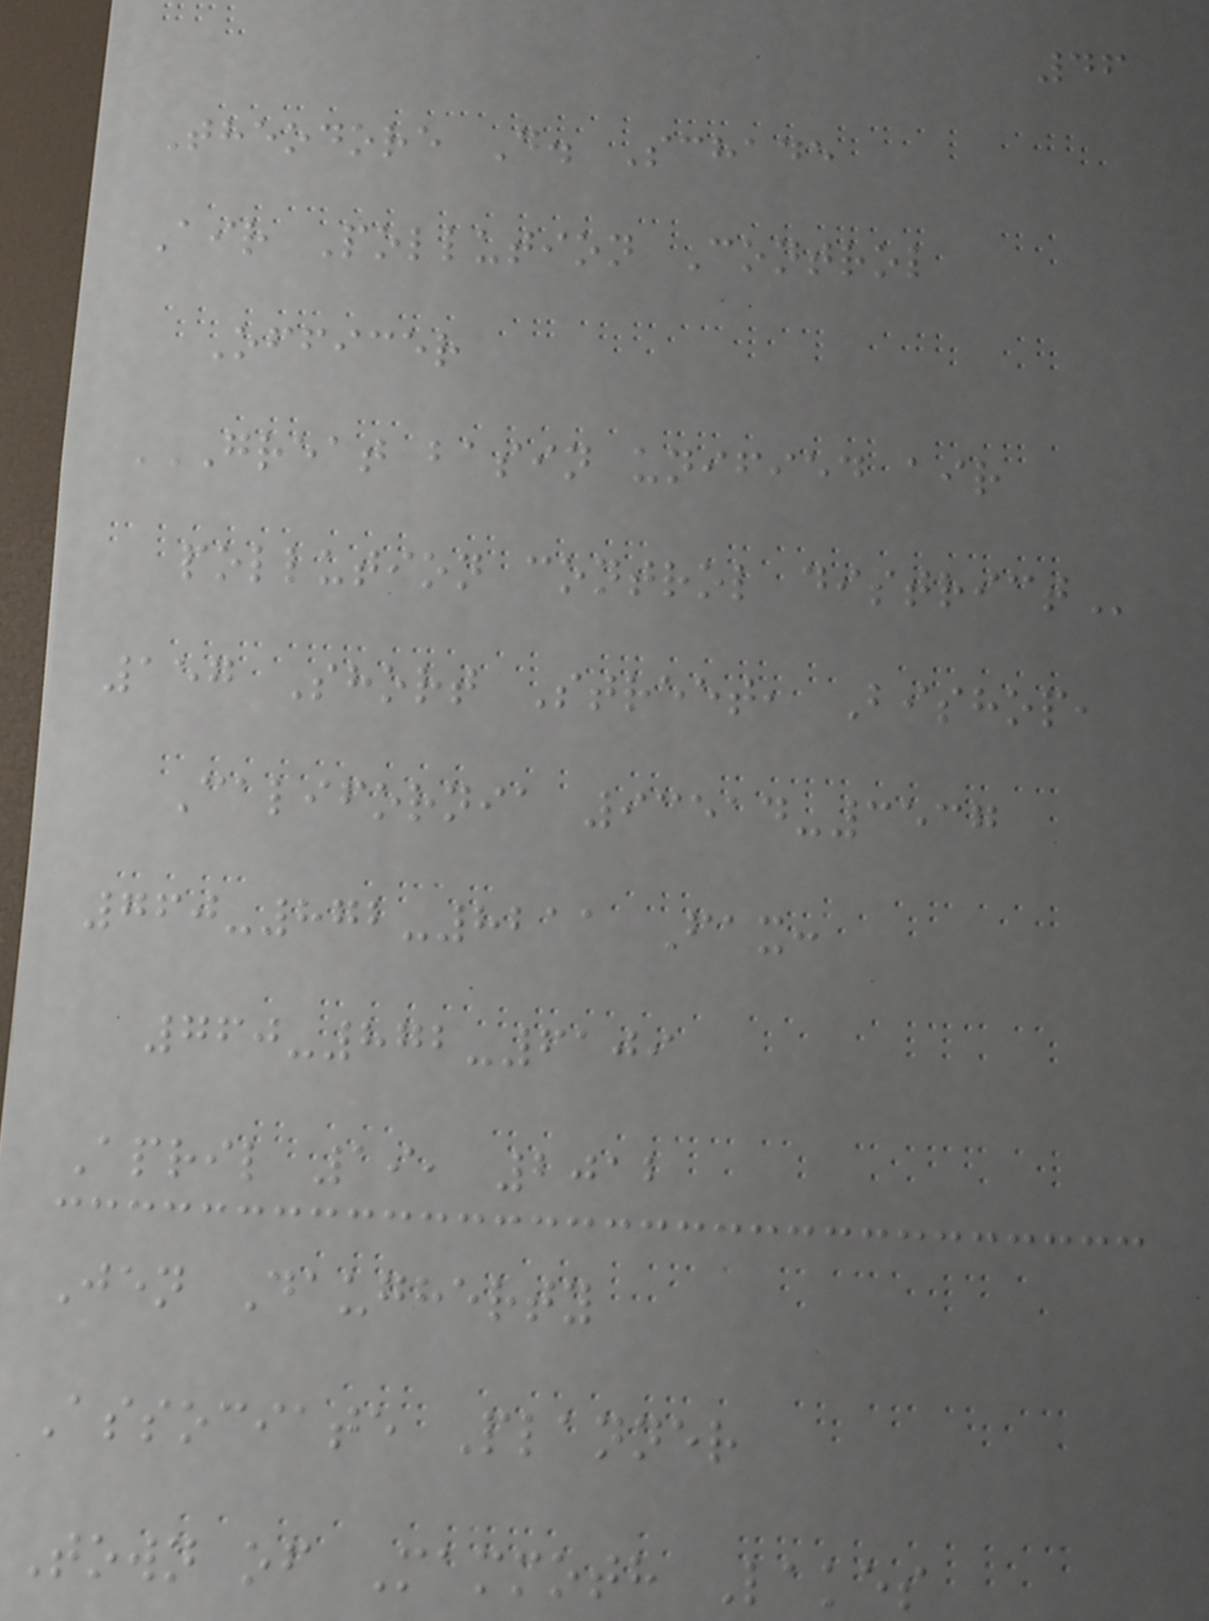46
Theodore D. Schade
Air Pollution Control
Officer
GREAT BASIN UNIFIED AIR
POLLUTION CONTROL DISTRICT
157 Short Street, Bishop,
California 93514-3537
760-872-8211 Fax:
760-872-6109
April 19, 2012
Jen Daugherty
Associate Planner
Town of Mammoth Lakes
